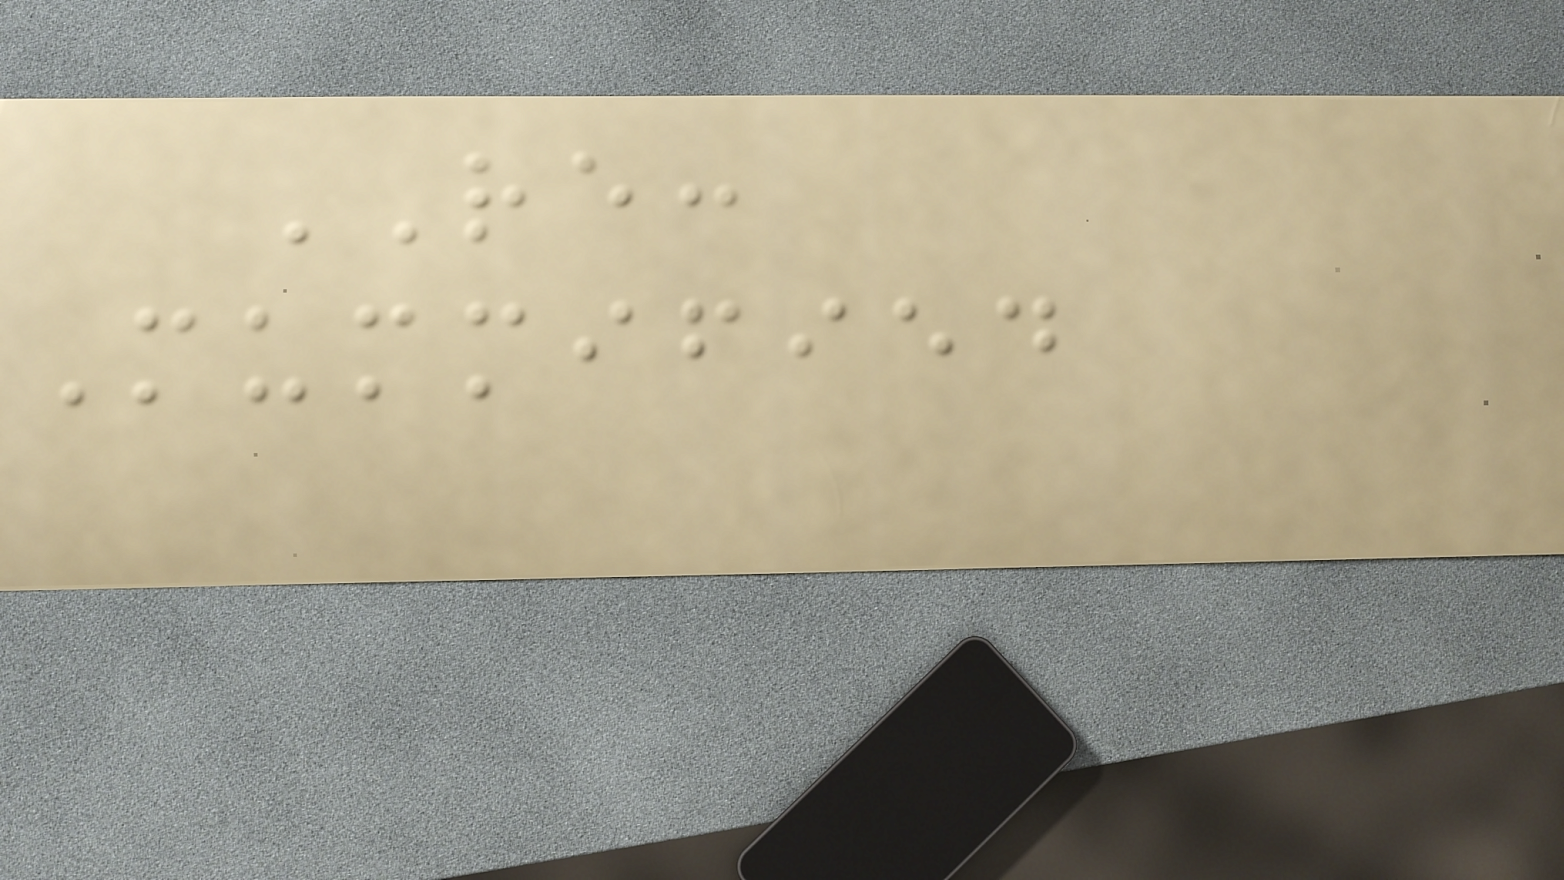RE:
Mummified
